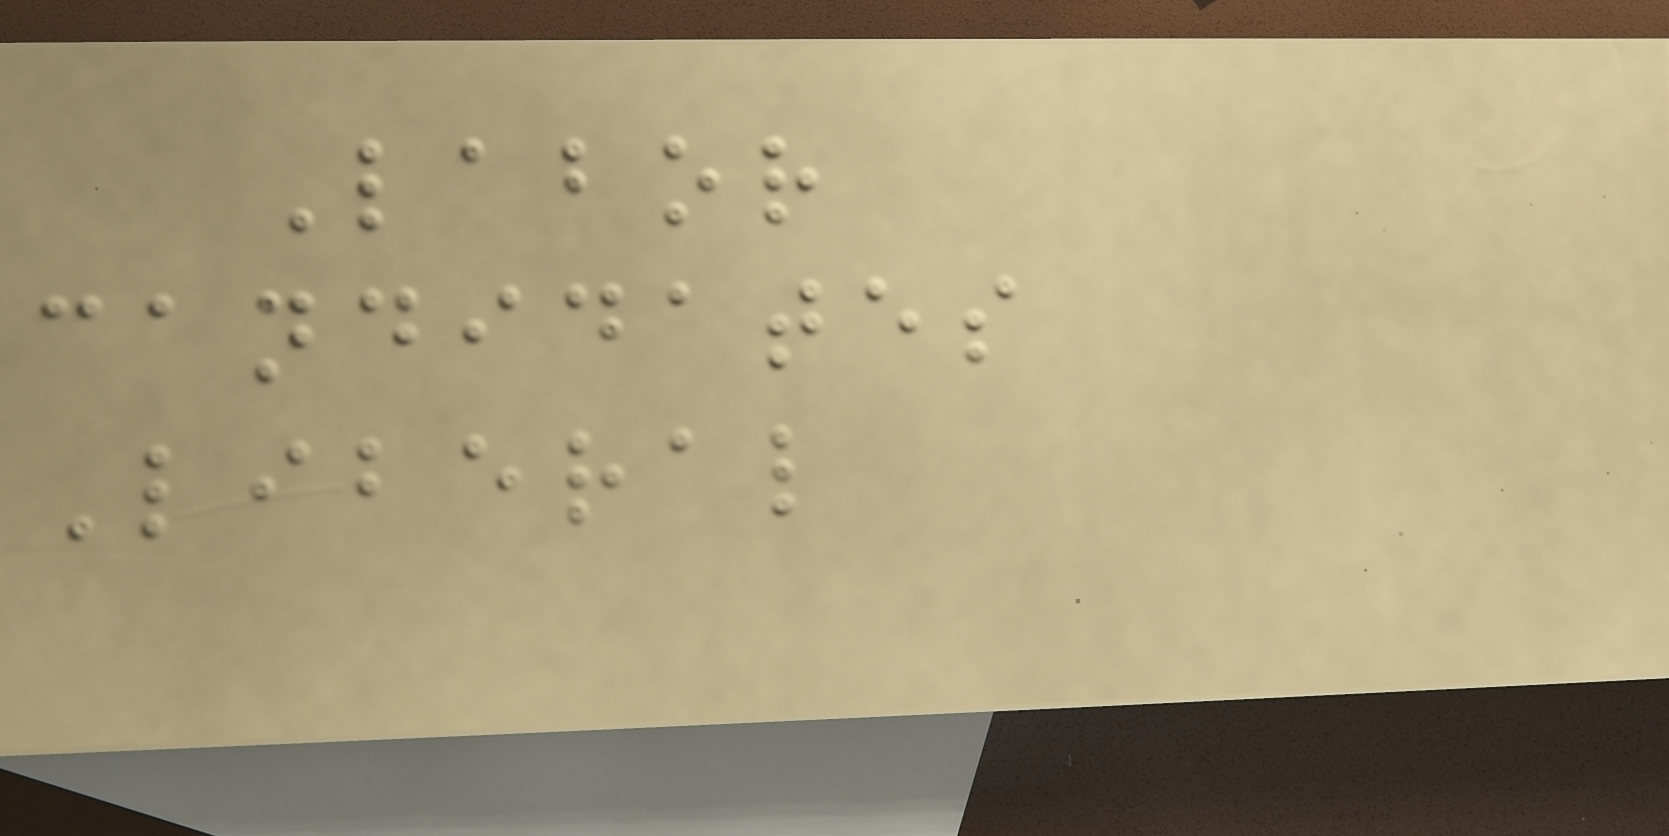Labor
candidates
Liberal
